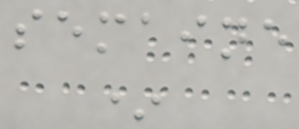semaine
*
